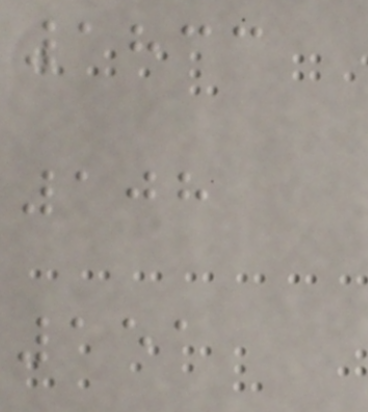1833
108
151
